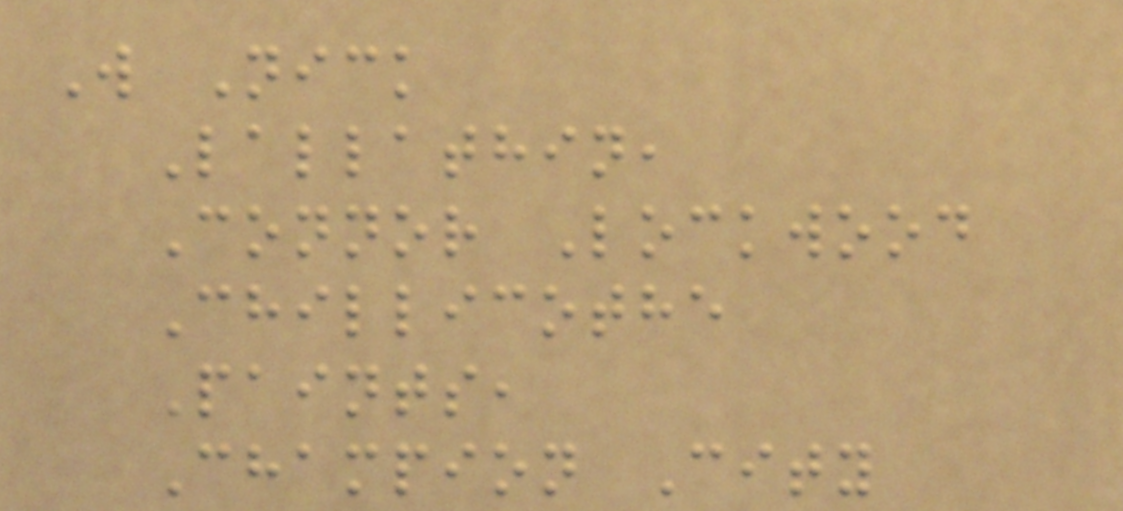W Nick
Lallathin,
Connor Lockwood
Chillicothe
Paints,
Champion City
